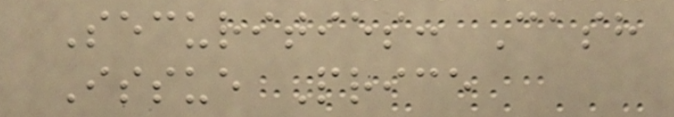Securities: Cash
Issue Price
